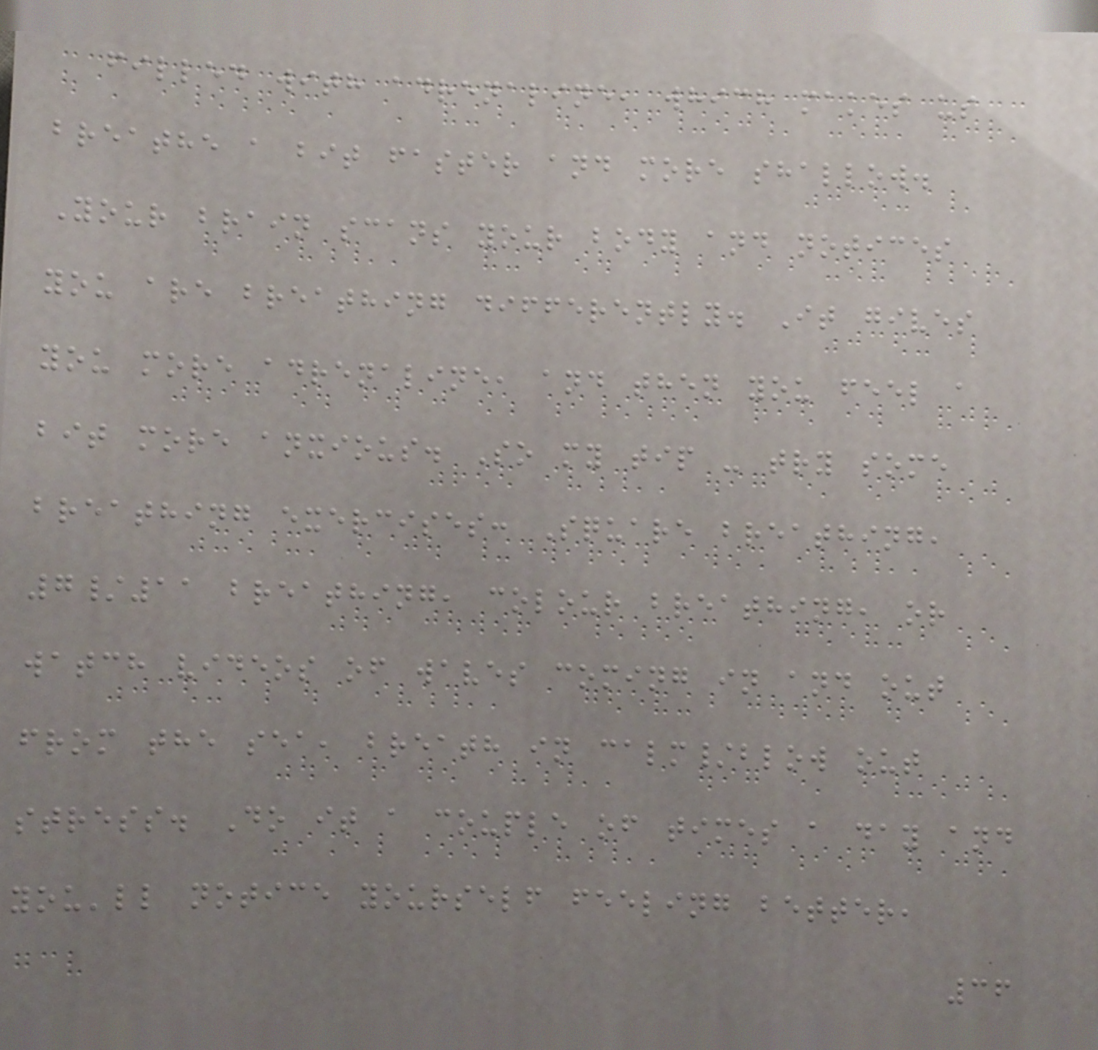filled with adrenaline, which makes us
breathe a bit faster and more shallow.
Your brain scans your body and notices
you are breathing differently. It gives
you more adrenaline, and then you feel a
bit more anxious. So my tip - try some
breathing exercises: Square breathing,
7/11 breathing, colour breathing, or
watch videos of waves coming in and out
from the sea, breath in calm/blow out
stress. Do it a couple of times a day and
you'll notice yourself feeling better,
36
